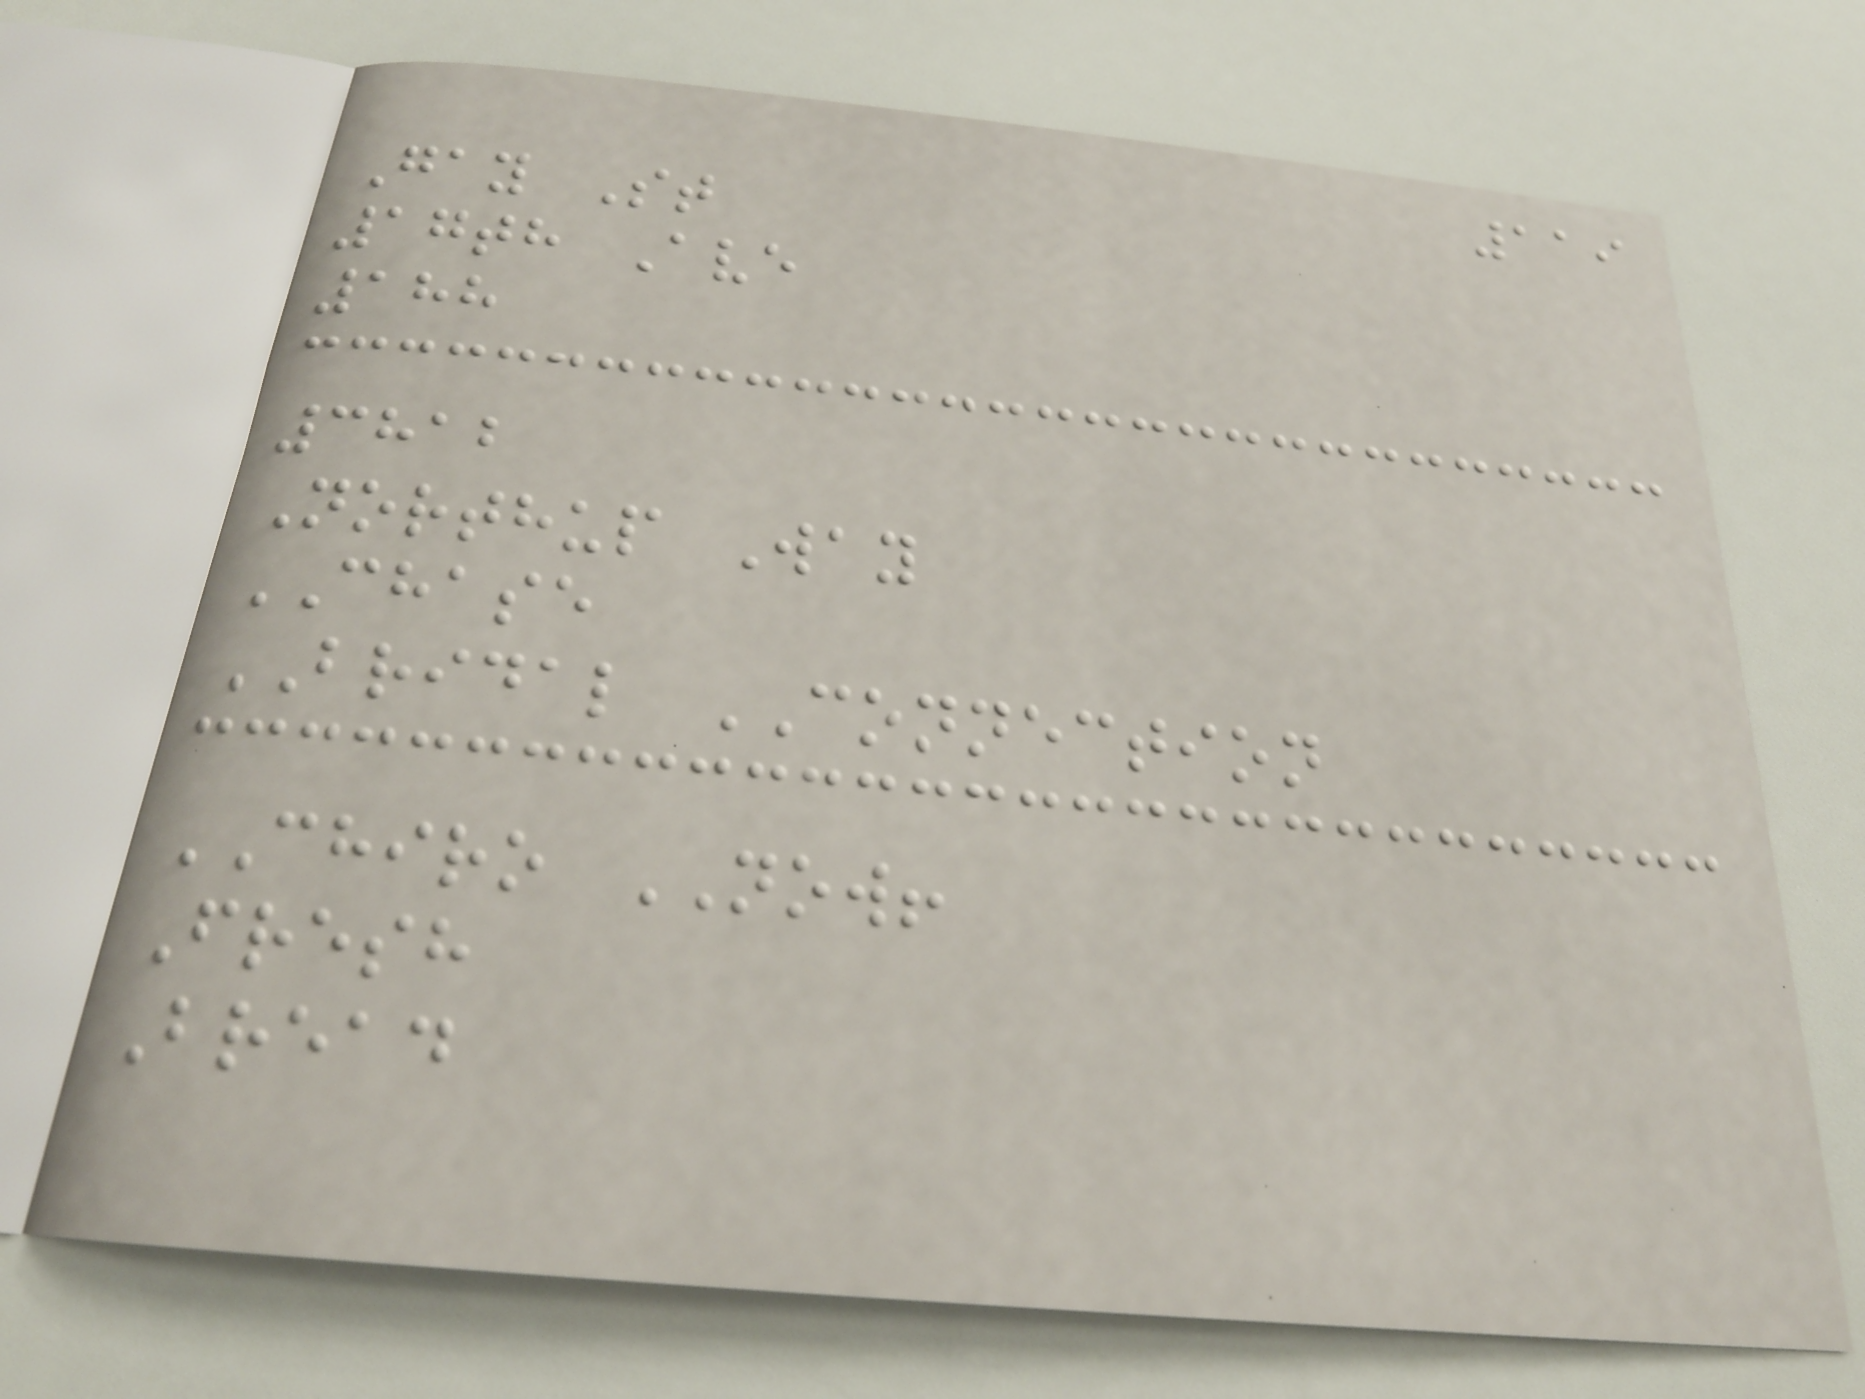119
Gay St
17th Ave
188
3812
Northup Way
CHASE
BRIDAL CONNECTION
CHIRO NOW!
Fresh
Bread
